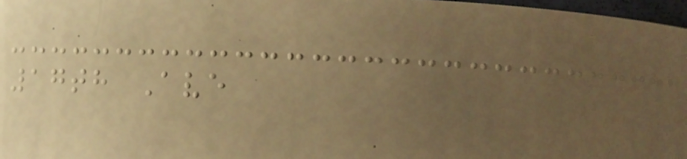17th Ave
